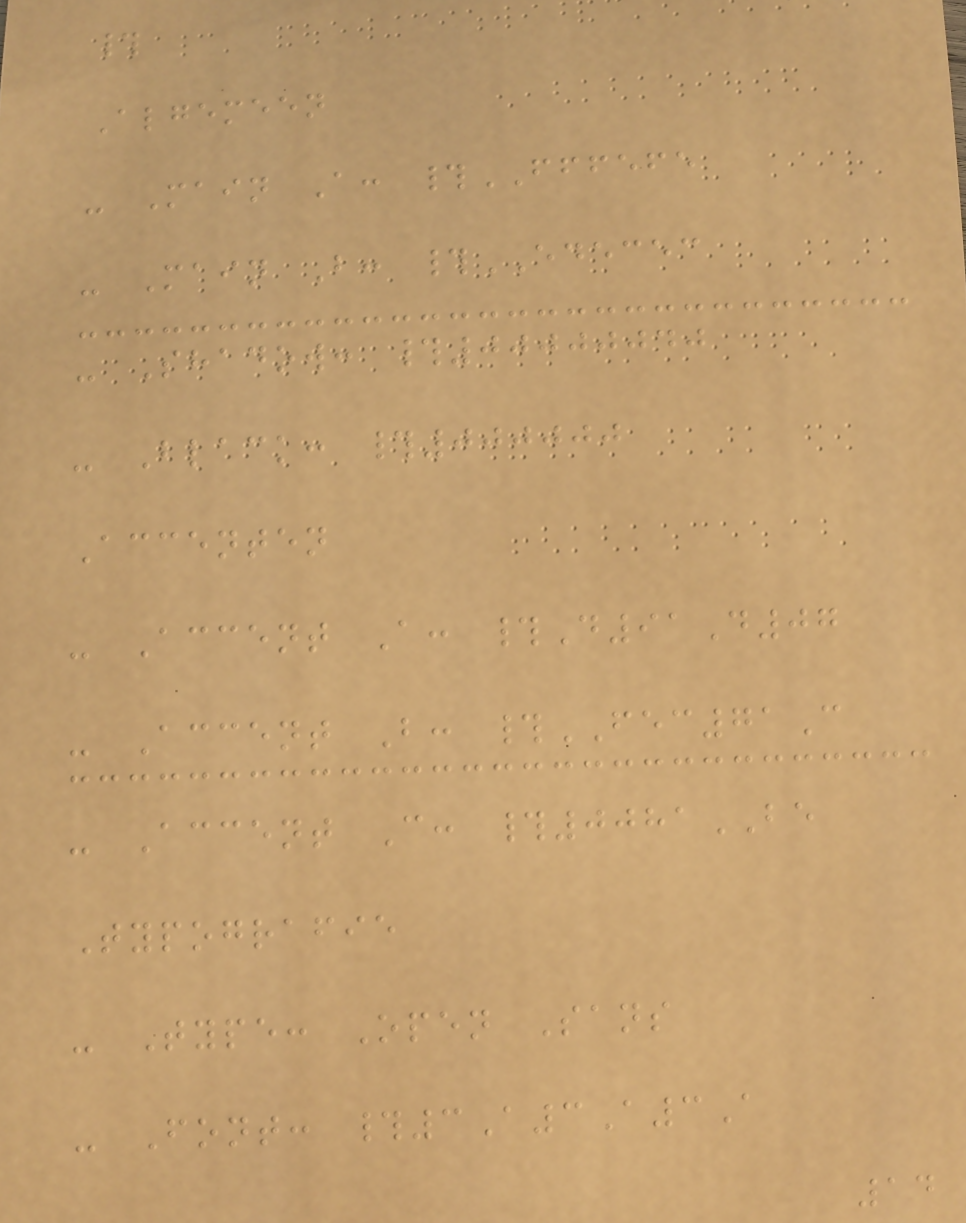#
Algemeen
- Main A: #FFFEFE
- Main B: #EDECEC
- Shadow: #00000040
- Black: #000000
Accenten
- Accent A: #D91D07
- Accent B: #FEC71C
- Accent C: #0081BE
Typografie
- Type: Open Sans
- Font: #3A3A3A
14
